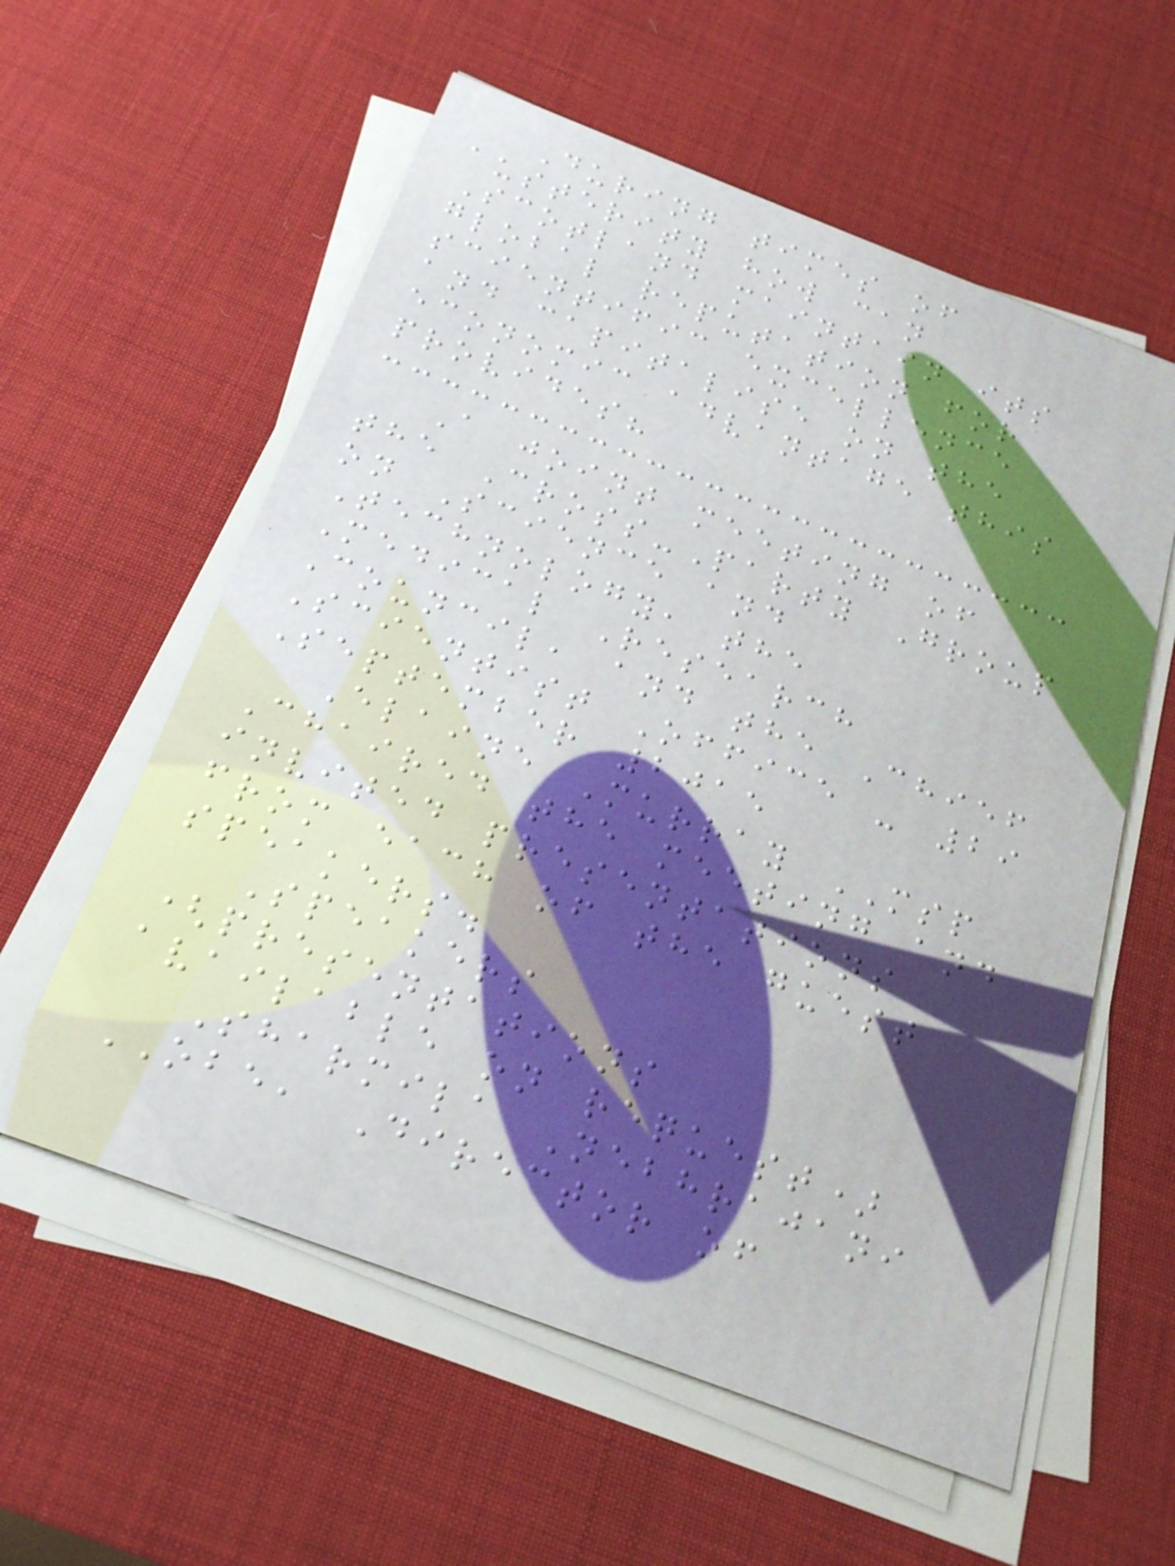During times of
austerity how can
Scotland maintain its
global reputation for
scientific excellence
and capitalise on the
economic advantage this
provides?
A joint meeting of
the Cross-Party Group
on Science and
Technology, the
Medical Research
Council, and the Chief
Scientist Office - 29
September 2015
Elaine Murray MSP
Chaired the meeting and
invited presentations
from each of the guest
speakers.
Speakers
(presentations
available on request)
Sharmila Nebhrajani
OBE, Director of
